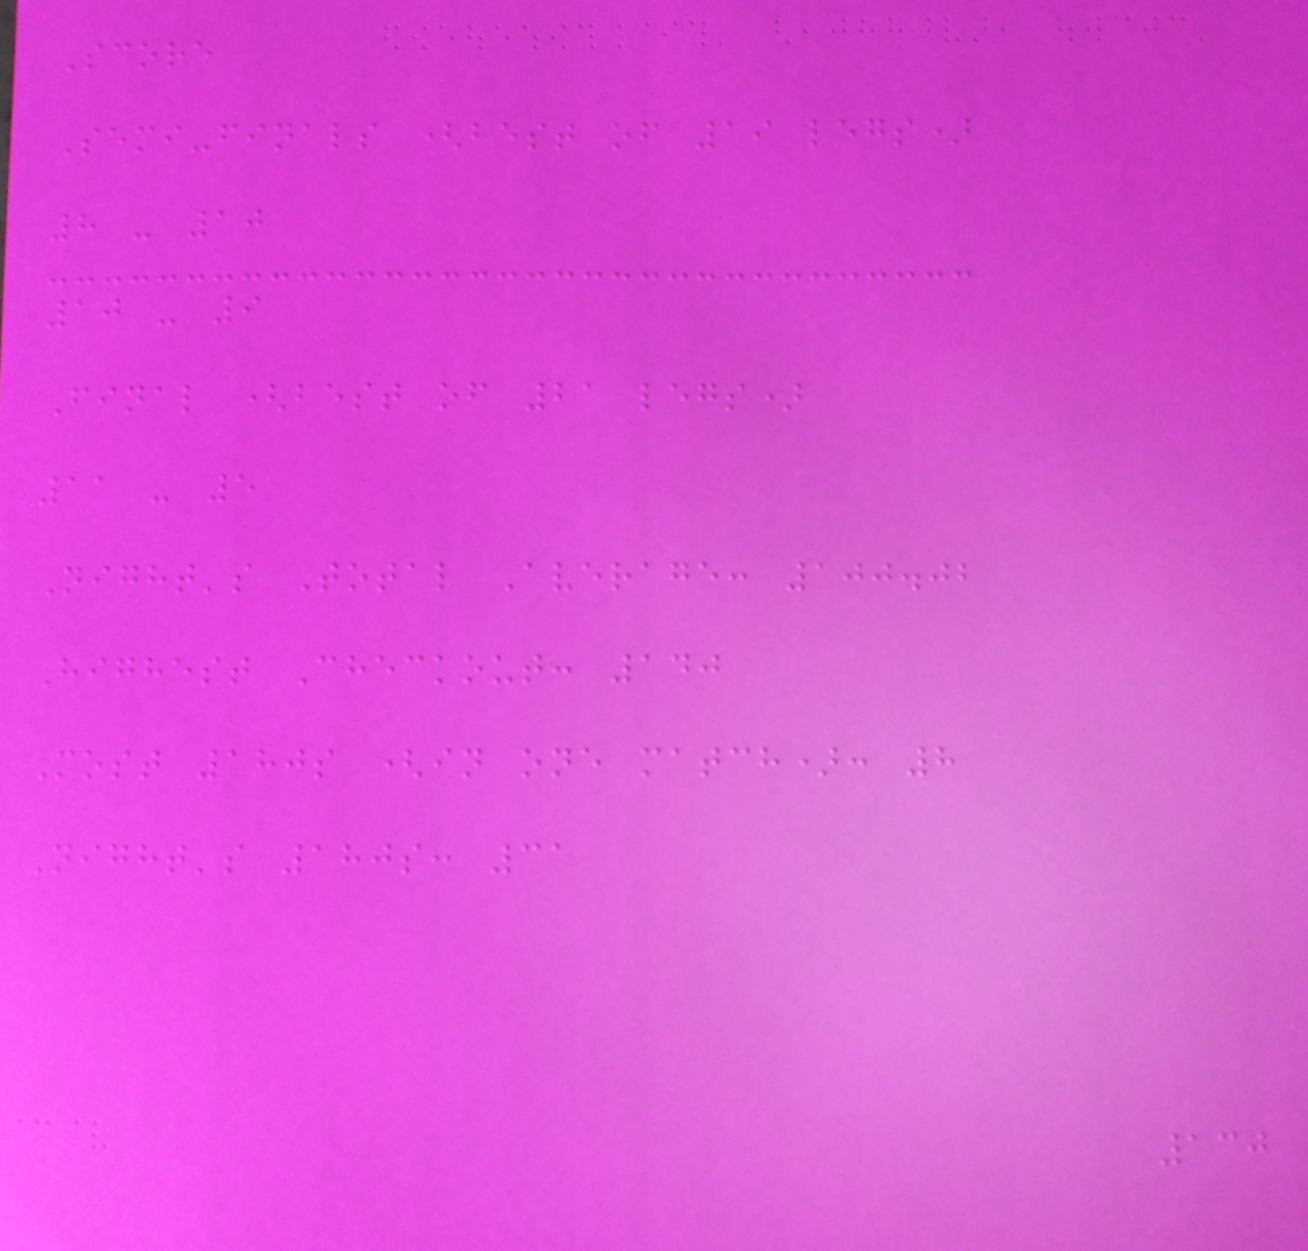Score
Semi-finals (best of 19 legs)
8 - 10
10 - 9
Final (best of 21 legs)
11 - 5
Night's Total Average: 100.02
Highest Checkout: 140
Most 180s (in one match): 8
Night's 180s: 31
130
